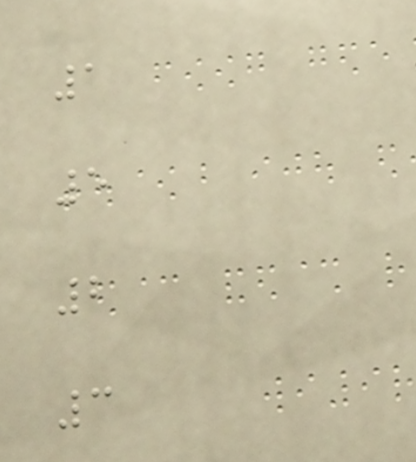1
5
2
3
